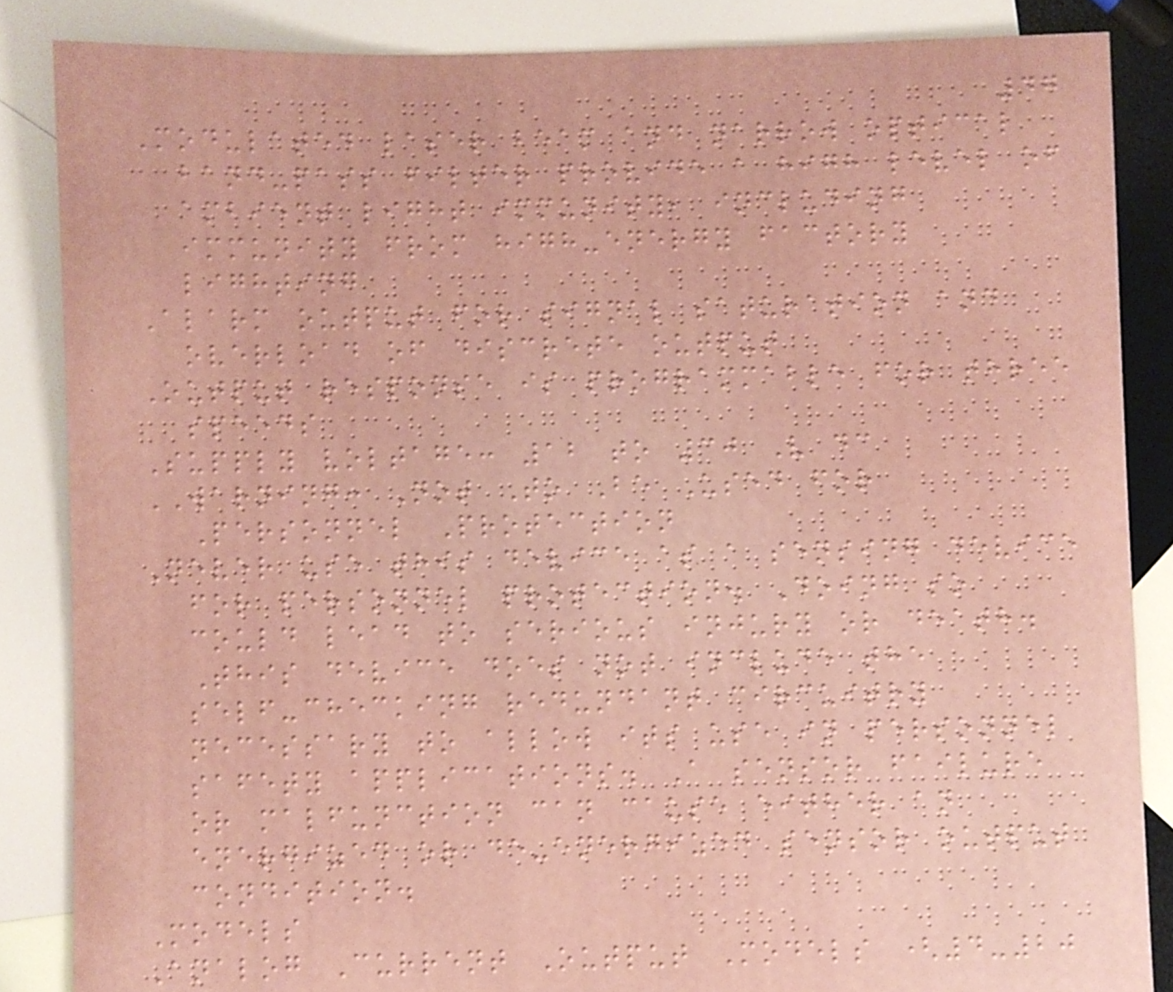47
Modulated laser beam and narrow optical
band-pass filter provide a high level of
ambient light immunity, including
immunity from high-energy factory
lighting
Alarm output for signal saturation and
overload of discrete output
Output response is programmable for three
speeds
Supply voltage: 12 to 30 V dc
WARNING: Not To Be Used for
Personnel Protection
Never use this device as a sensing device
for personnel protection. Doing so
could lead to serious injury or death.
This device does not include the
self-checking redundant circuitry
necessary to allow its use in personnel
safety applications. A sensor failure
or malfunction can cause either an
energized or de-energized sensor output
condition.
Models
Analog Current Output Models (4-20
